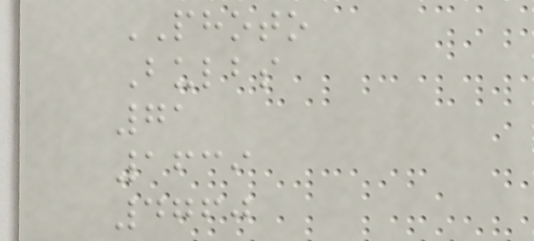PHOTO
Bulbs
71
1639
4760
